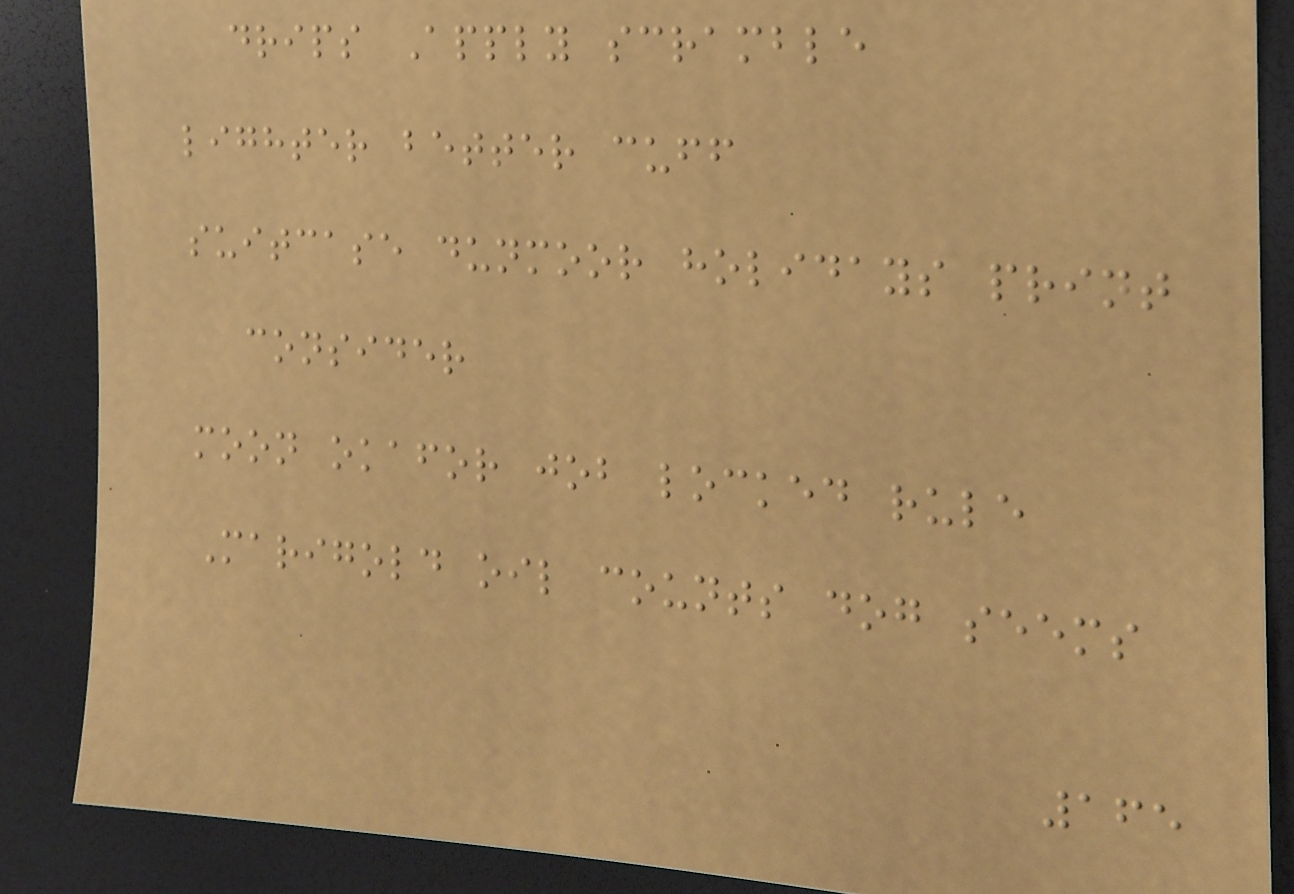drips Apply scramble
lighter better cuff
suitcase dunmoor holidays print
consider
moon okafor job locked rule
Marigold oil counts dog seems
165
